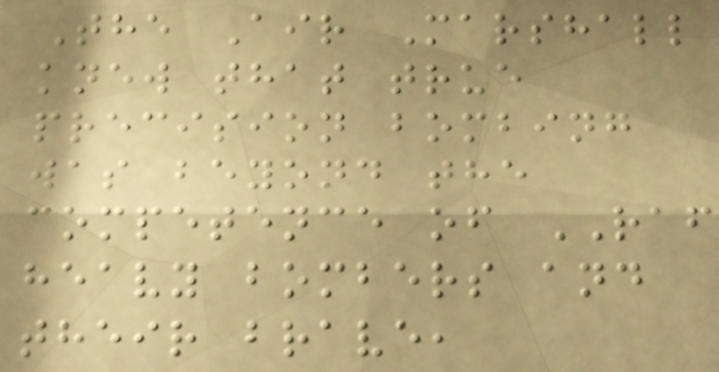The Air Marshall
knew that true
precision bombing
was beyond the
competence of RAF
heavy bombers and
their brave,
